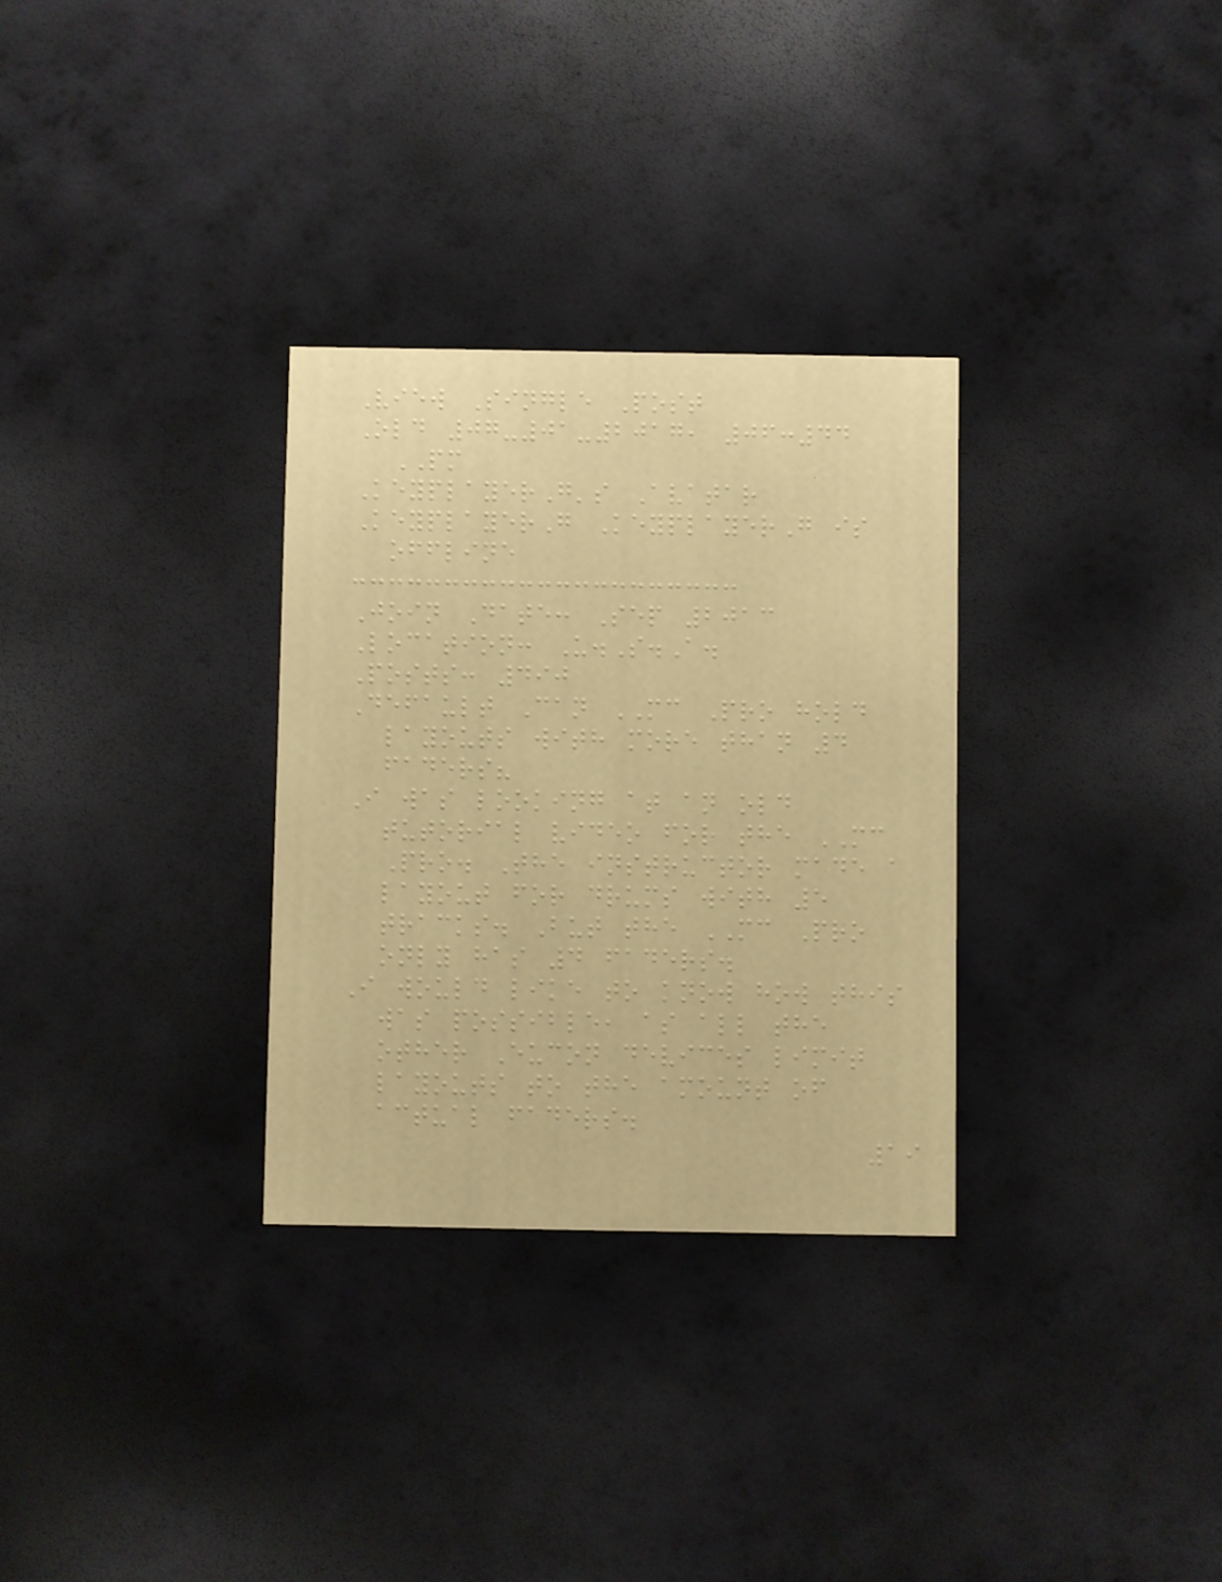View Single Post
Old 07-01-2017, 06:44
PM
KeyplayerG's Avatar
KeyplayerG KeyplayerG is
offline
Join Date: Sep 2013
Location: U.S.A.
Posts: 490
Default Can MC Pro hold
layouts with more than 4
faders?
I was looking at an old
tutorial video for the MC
Pro. The instructor made a
layout for drums with 5
tracks. But the MC Pro
only has 4 faders.
I would like to know how this
was possible, as all the
other Eucon devices limit
layouts to the amount of
actual faders.
19
